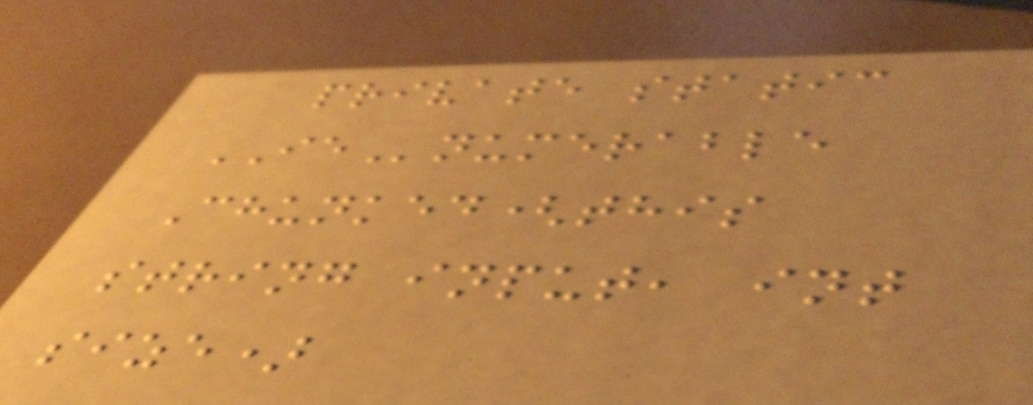private static
IEnumerable
Chunked(this
string input, int
size)
